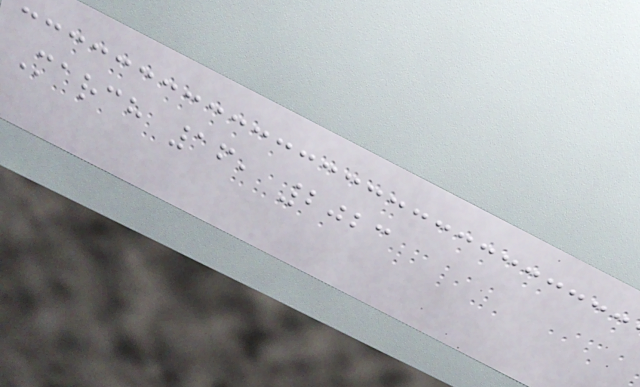March 16, 2023
